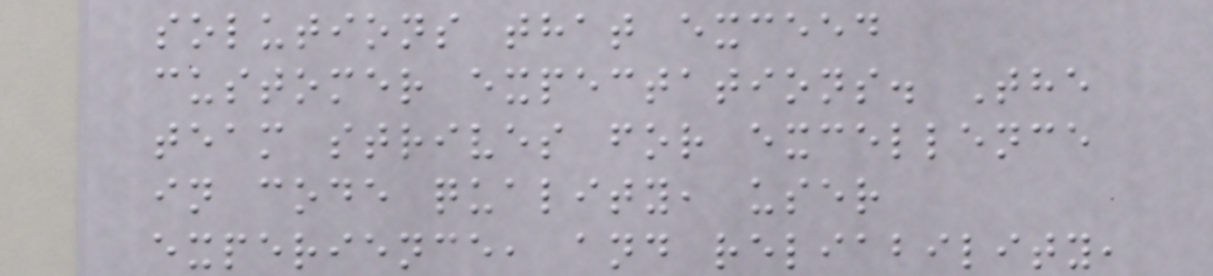solutions that exceed
customer expectations. The
team strives for excellence
in code quality, user
experience, and reliability,
